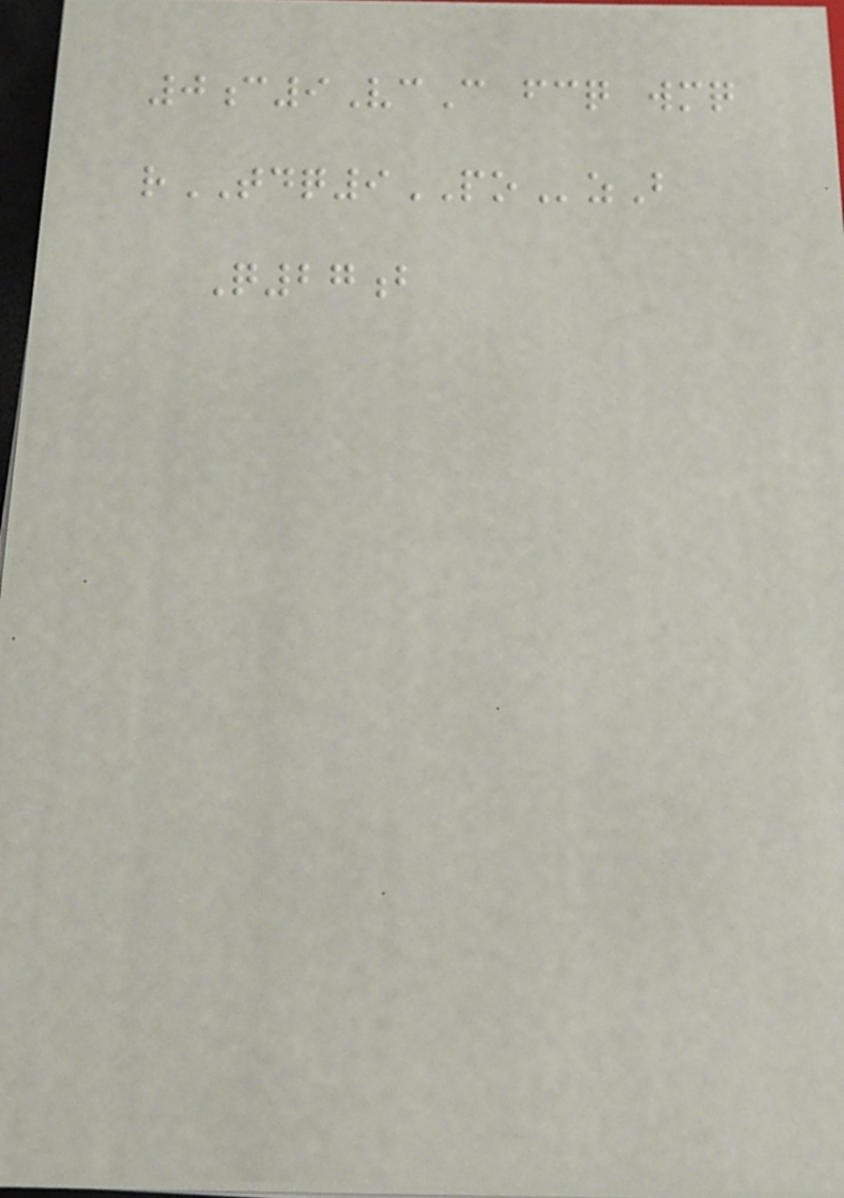0c9VcC fcq wmq
rTDQ9POzB
Q27b
